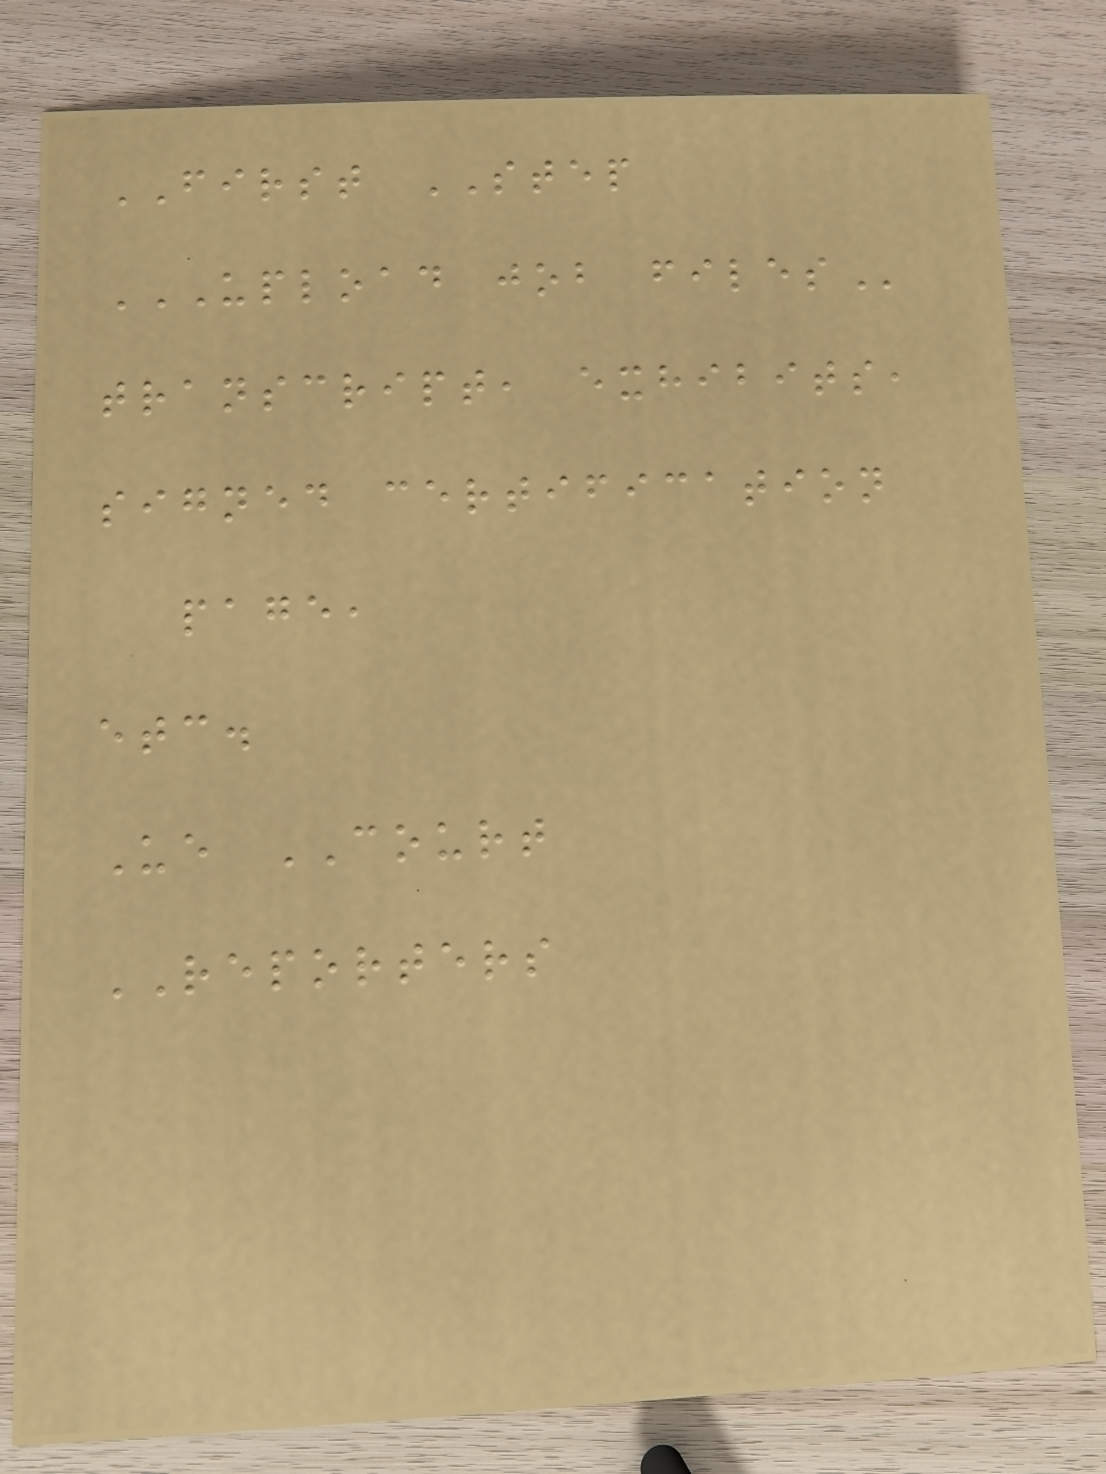FIRST STEP
UPLOAD JOB FILES
transcript, exhibits,
signed certification
page,
etc.
Ue COURT
REPORTERS
